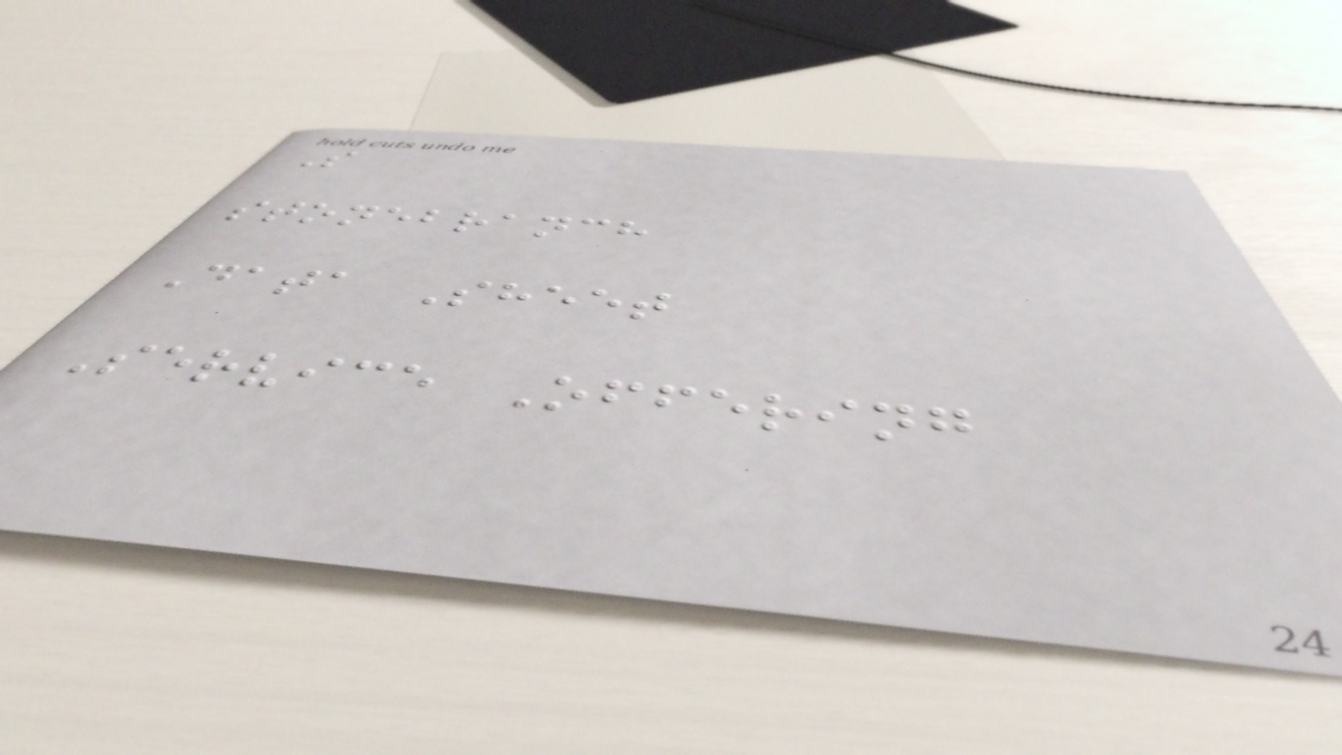S
stonebranch
Data Sheet
Service Offering
